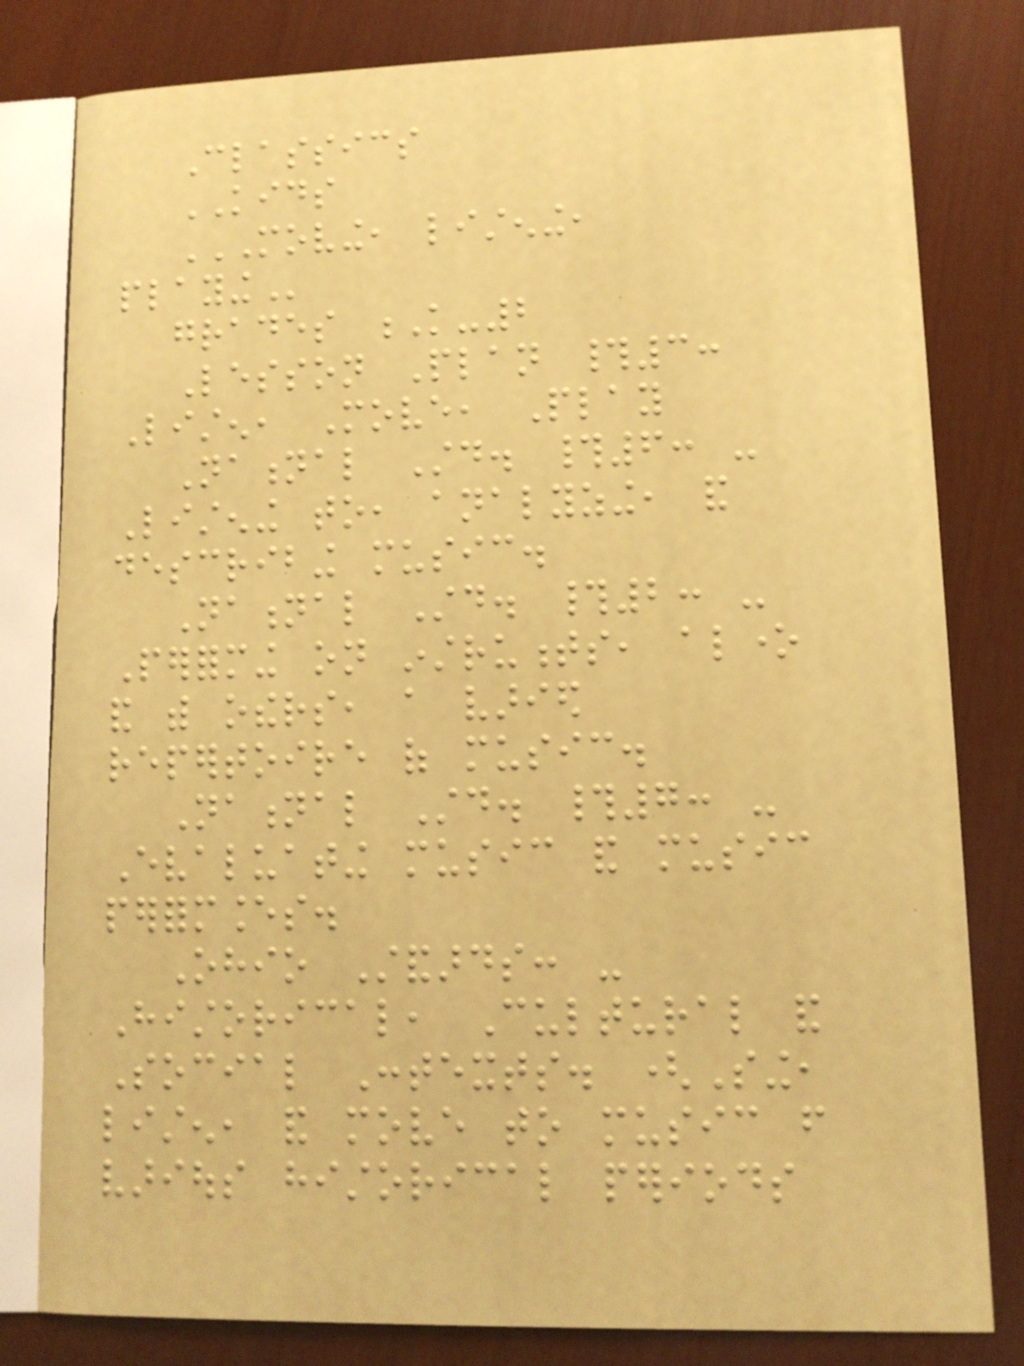Classics
KIDS
MOVING, LISTENING,
PLAYING
grades K-2
Lesson Plan #3:
Listen, Move, Play
National Std. #6: -
Listening to, analyzing, and
describing music.
National Std. #2: -
Performing on instruments, alone
and with others, a varied
repertoire of music.
National Std. #7: -
Evaluating music and music
performances.
Ohio Standards: -
Historical, Cultural and
Social Contexts. (Sing,
listen, and move to music from
various historical periods
